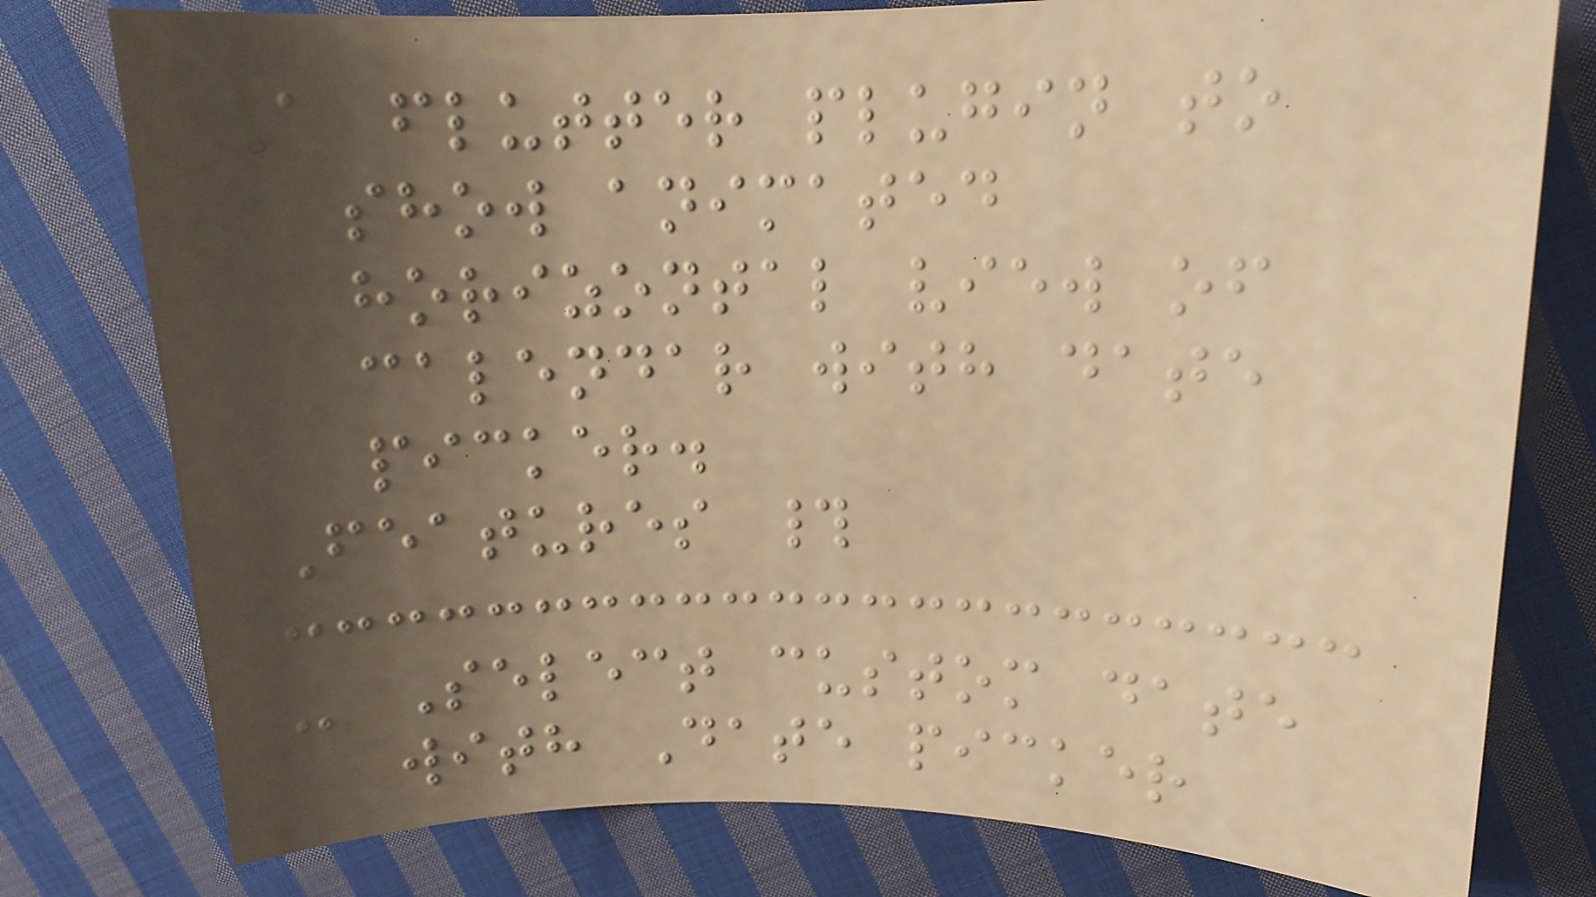A flutter plugin to
show animated
horizontal view of
calendar with date
picker.
Features #
- Select custom date
with Date picker
